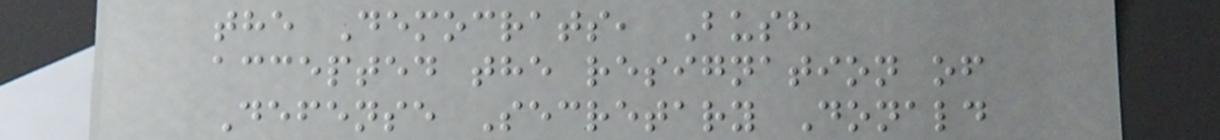the Democrats, Bush
accepted the resignation of
Defense Secretary Donald
